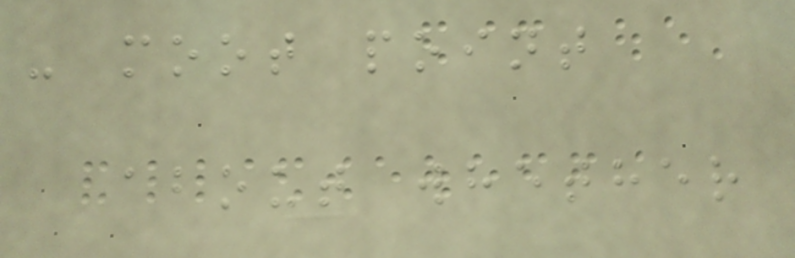- moot point
about whether
